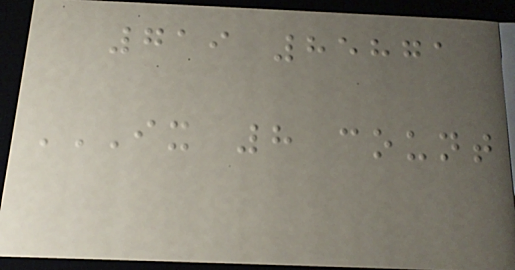719 85871
IX 8 COUNT
